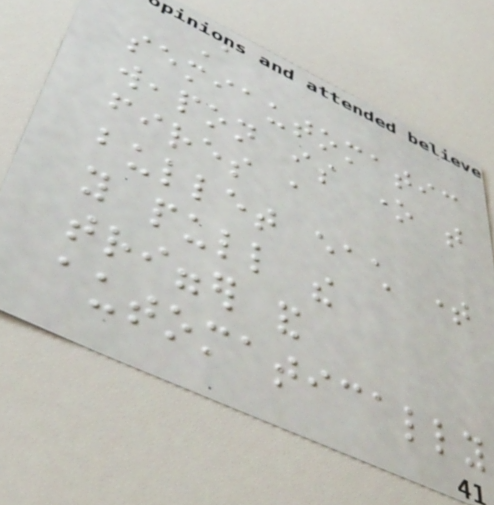A
semiautomatic
weapon is one that
fires a
bullet each time
you pull the
trigger and
automatically
